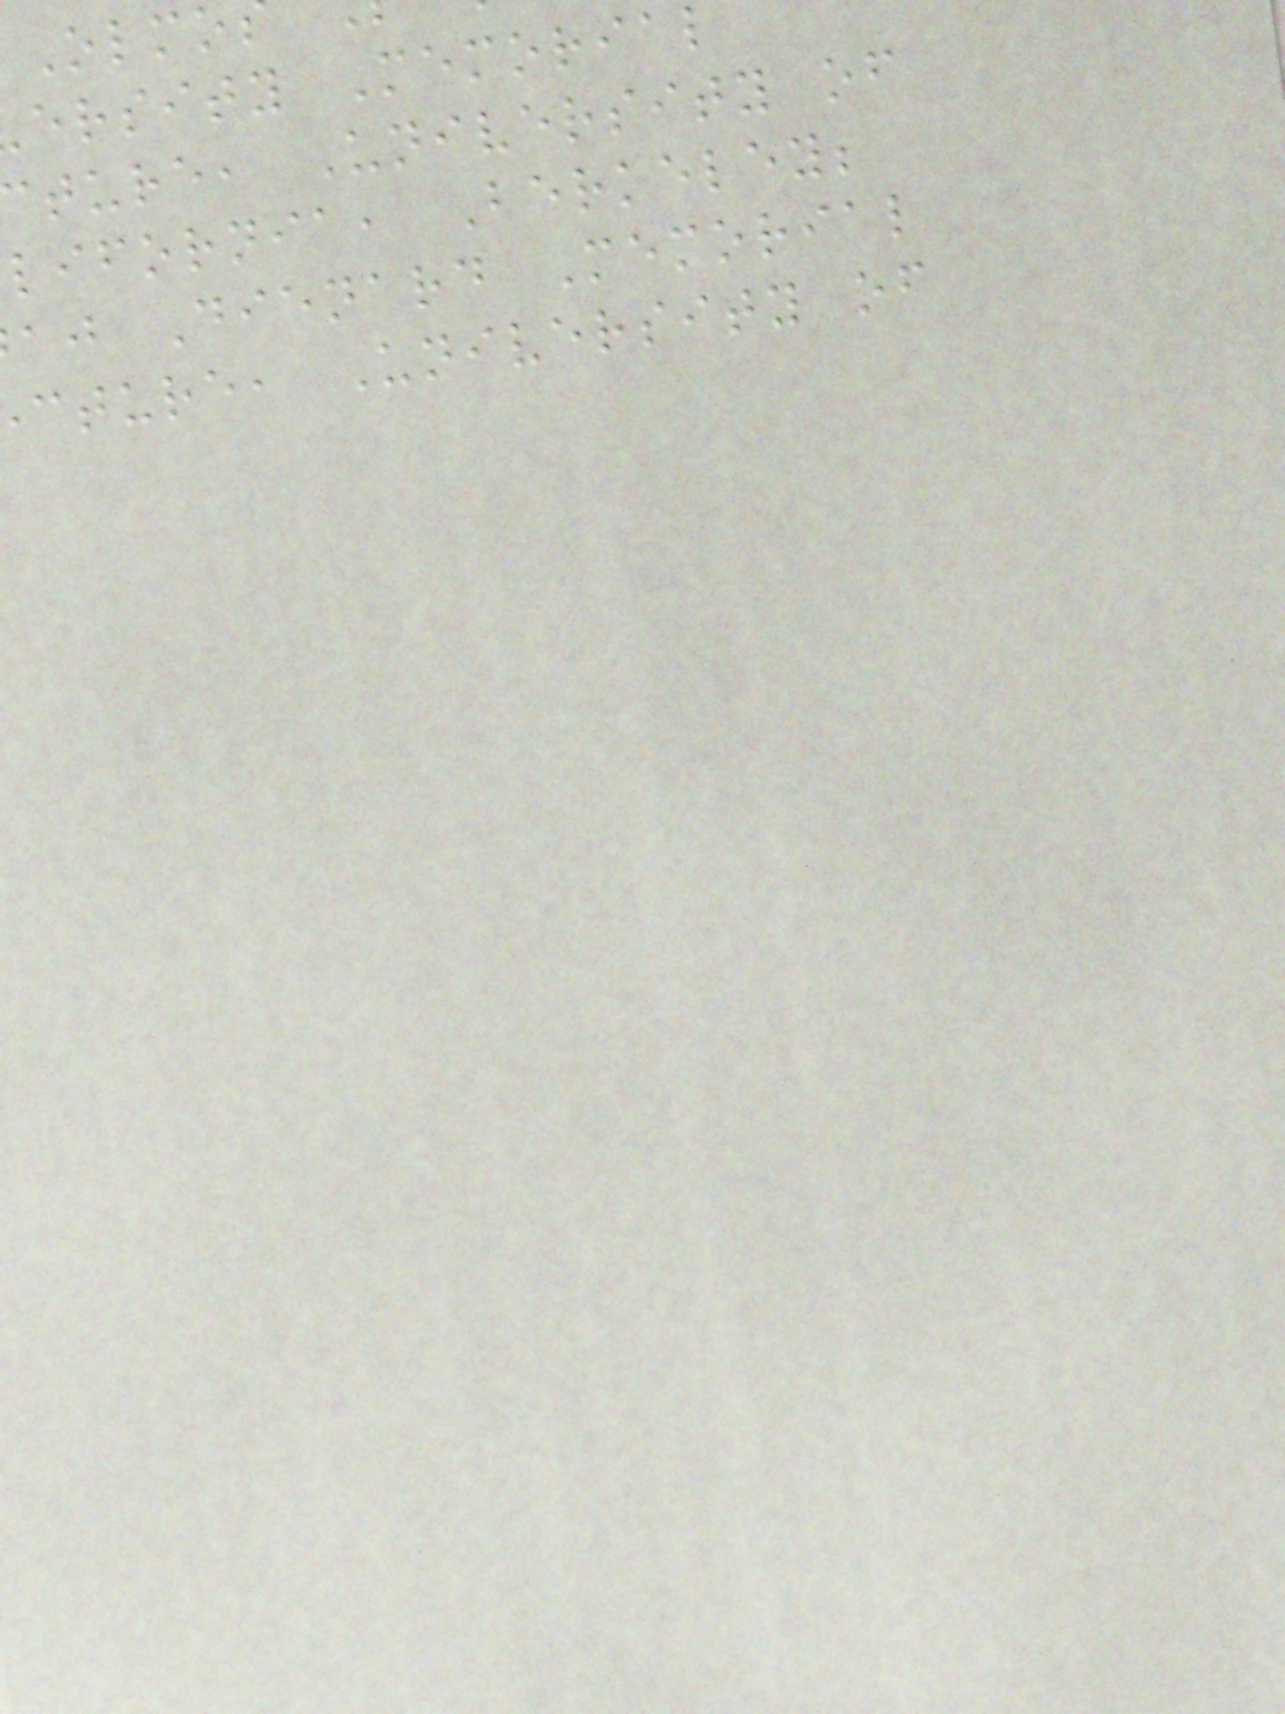ersity Memorial
ture, University of
lifornia, Berkeley;
aj Dienard Memorial
cture, University of
